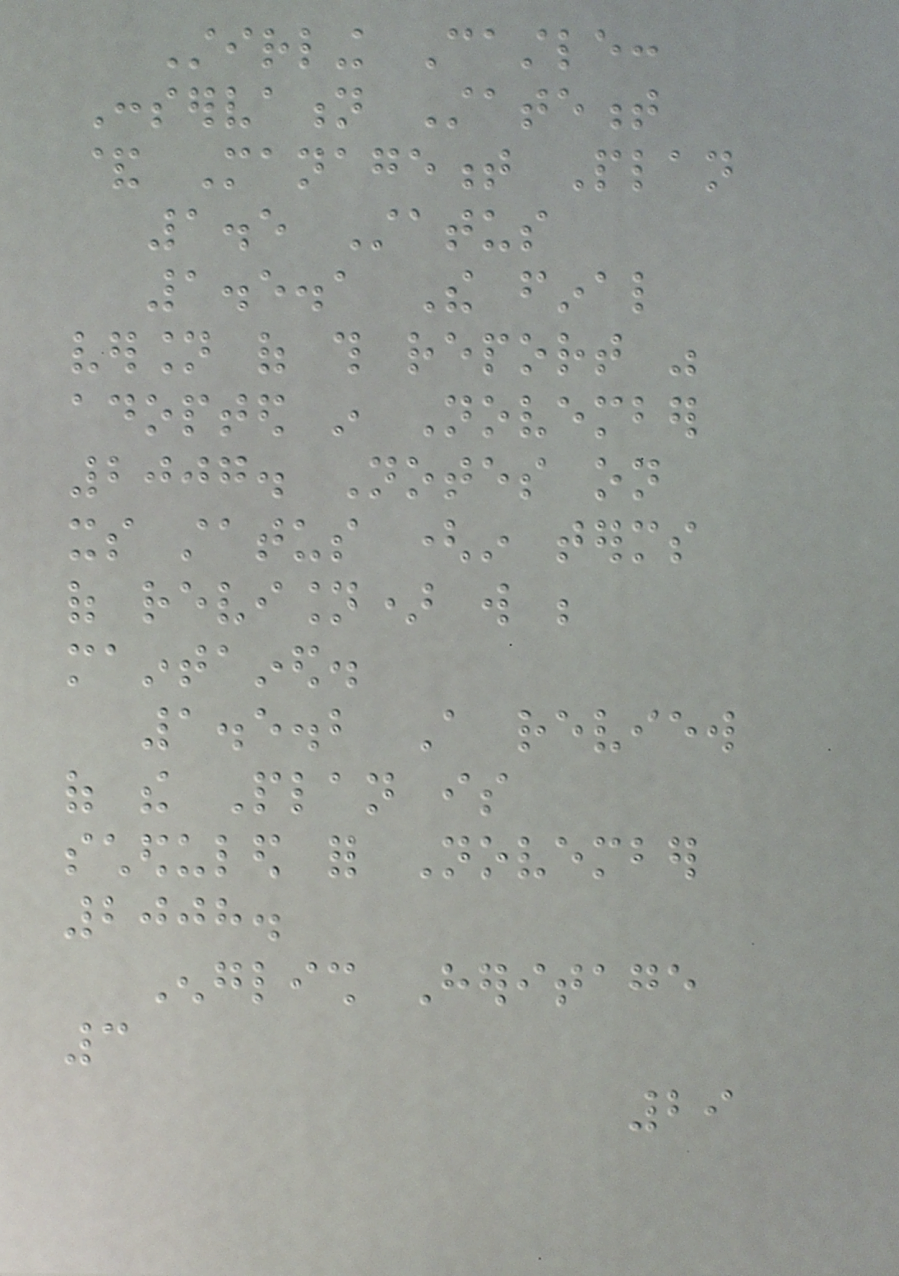Stirling Castle:
Conservation Statement
& Management Plan
1.5 Status
1.5.1 The final
version of this report was
adopted in November
2007. Notes on
its status (in terms
of revision) will be
maintained.
1.5.2 A review
of the Plan is
scheduled for November
2008.
English Heritage
3
29
